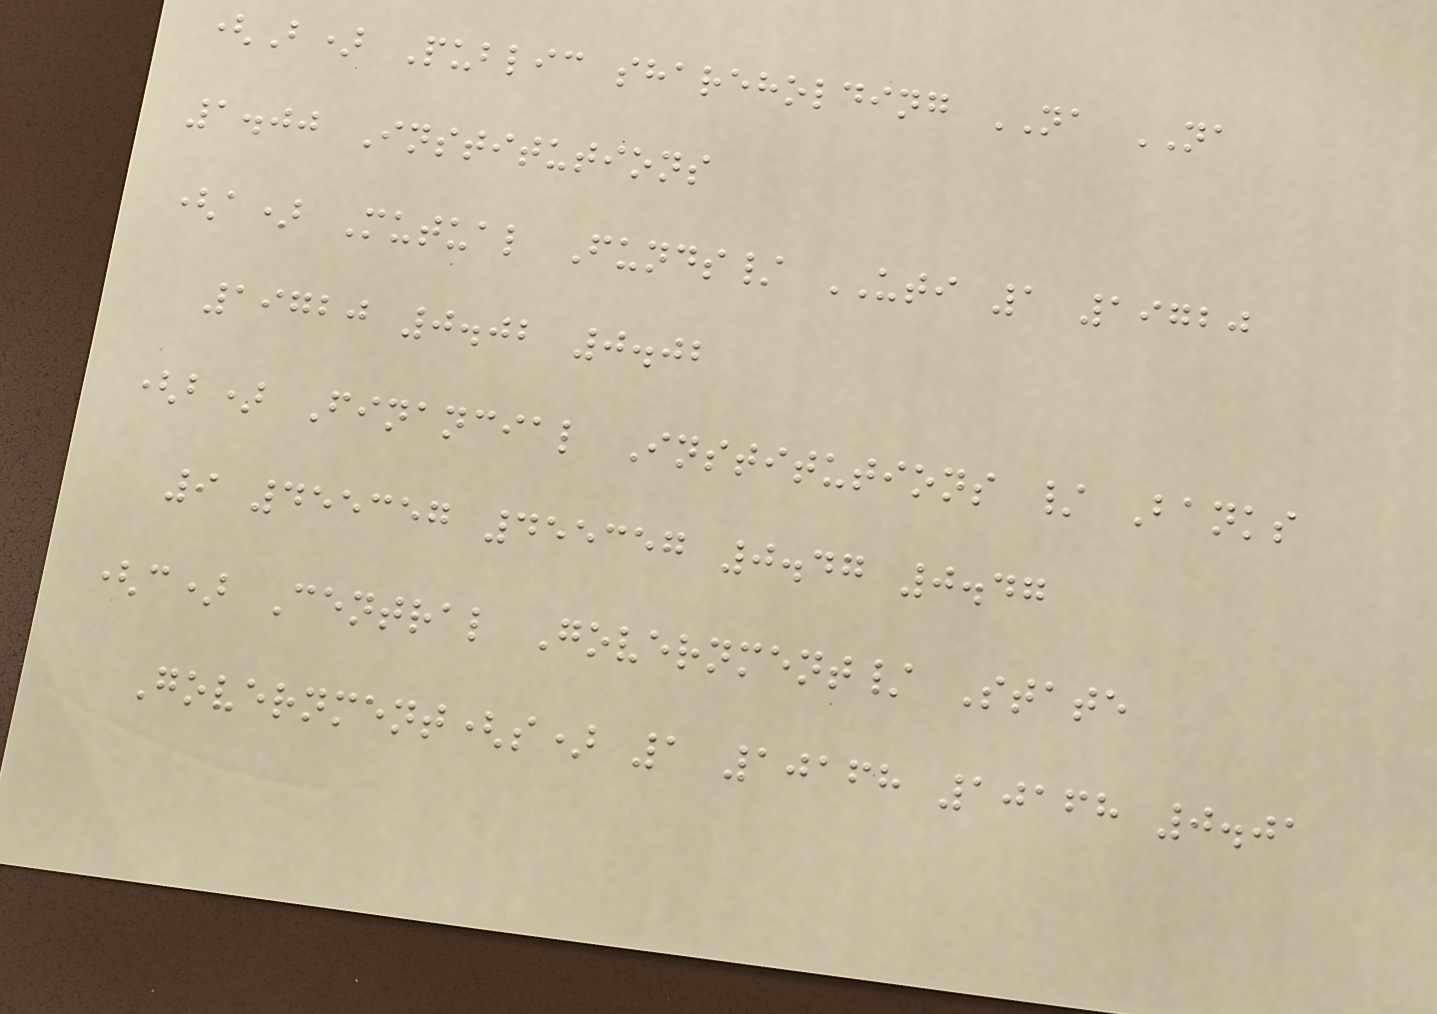(B) Public shareholding NA NA
1.00 Institutions
(a) Mutual Funds/ UTI 1 19720
19720 0.02 0.02
(b) Financial Institutions / Banks
9 455357 455357 0.47 0.47
(c) Central Government/ State
Government(s) 1 10168 10168 0.01
